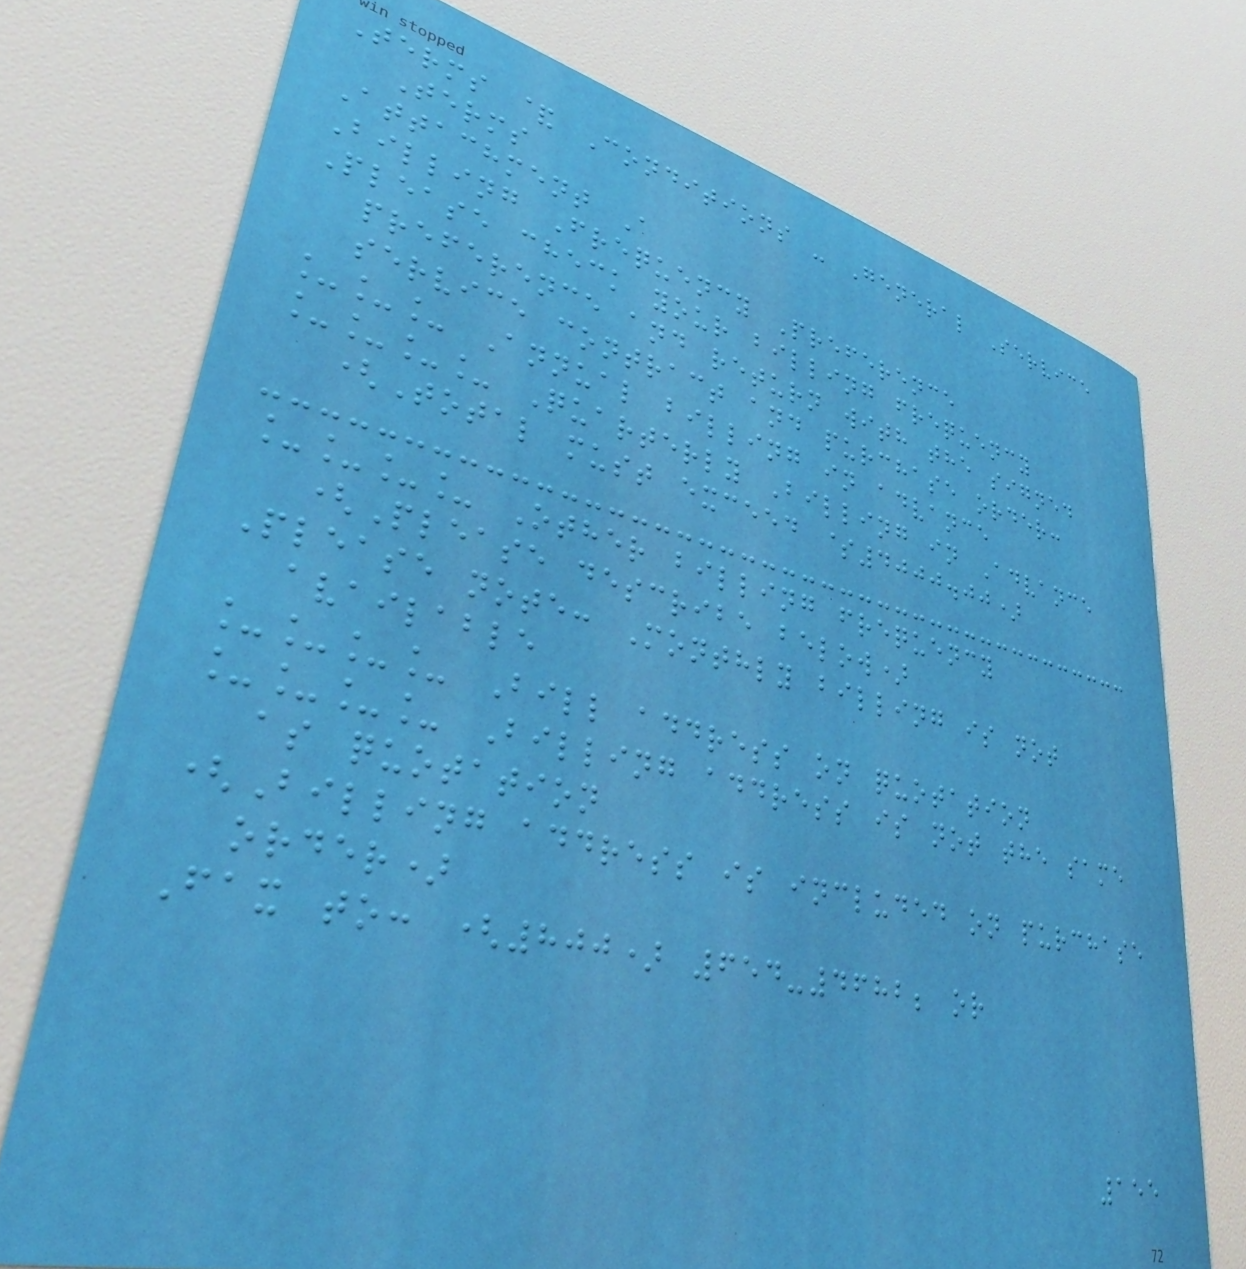Terms & Conditions - General Service
Terms
Attachment A
Billing Frequency Preference
Please check your billing frequency
preference and return with the signed
service contract and purchase order:
___ Annual billing in advance
____ Quarterly Billing in Advance
(Total must exceed $4000.00)
____ Other billing frequency
(Please describe below)
Please note: Monthly billing is not
available
____ Bill address on quotation
____ Billing address is not the same
as quotation
(Billing address is included on purchase
order)
Fax to: (800) 654-4682; or
155
